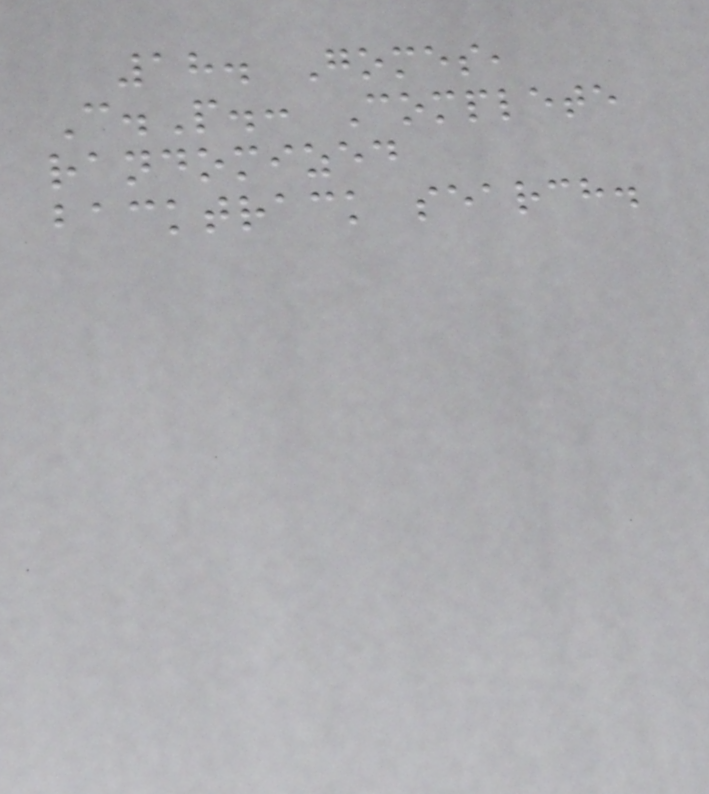18. Gomes,
C.P.: Complete
randomized
backtrack search.
